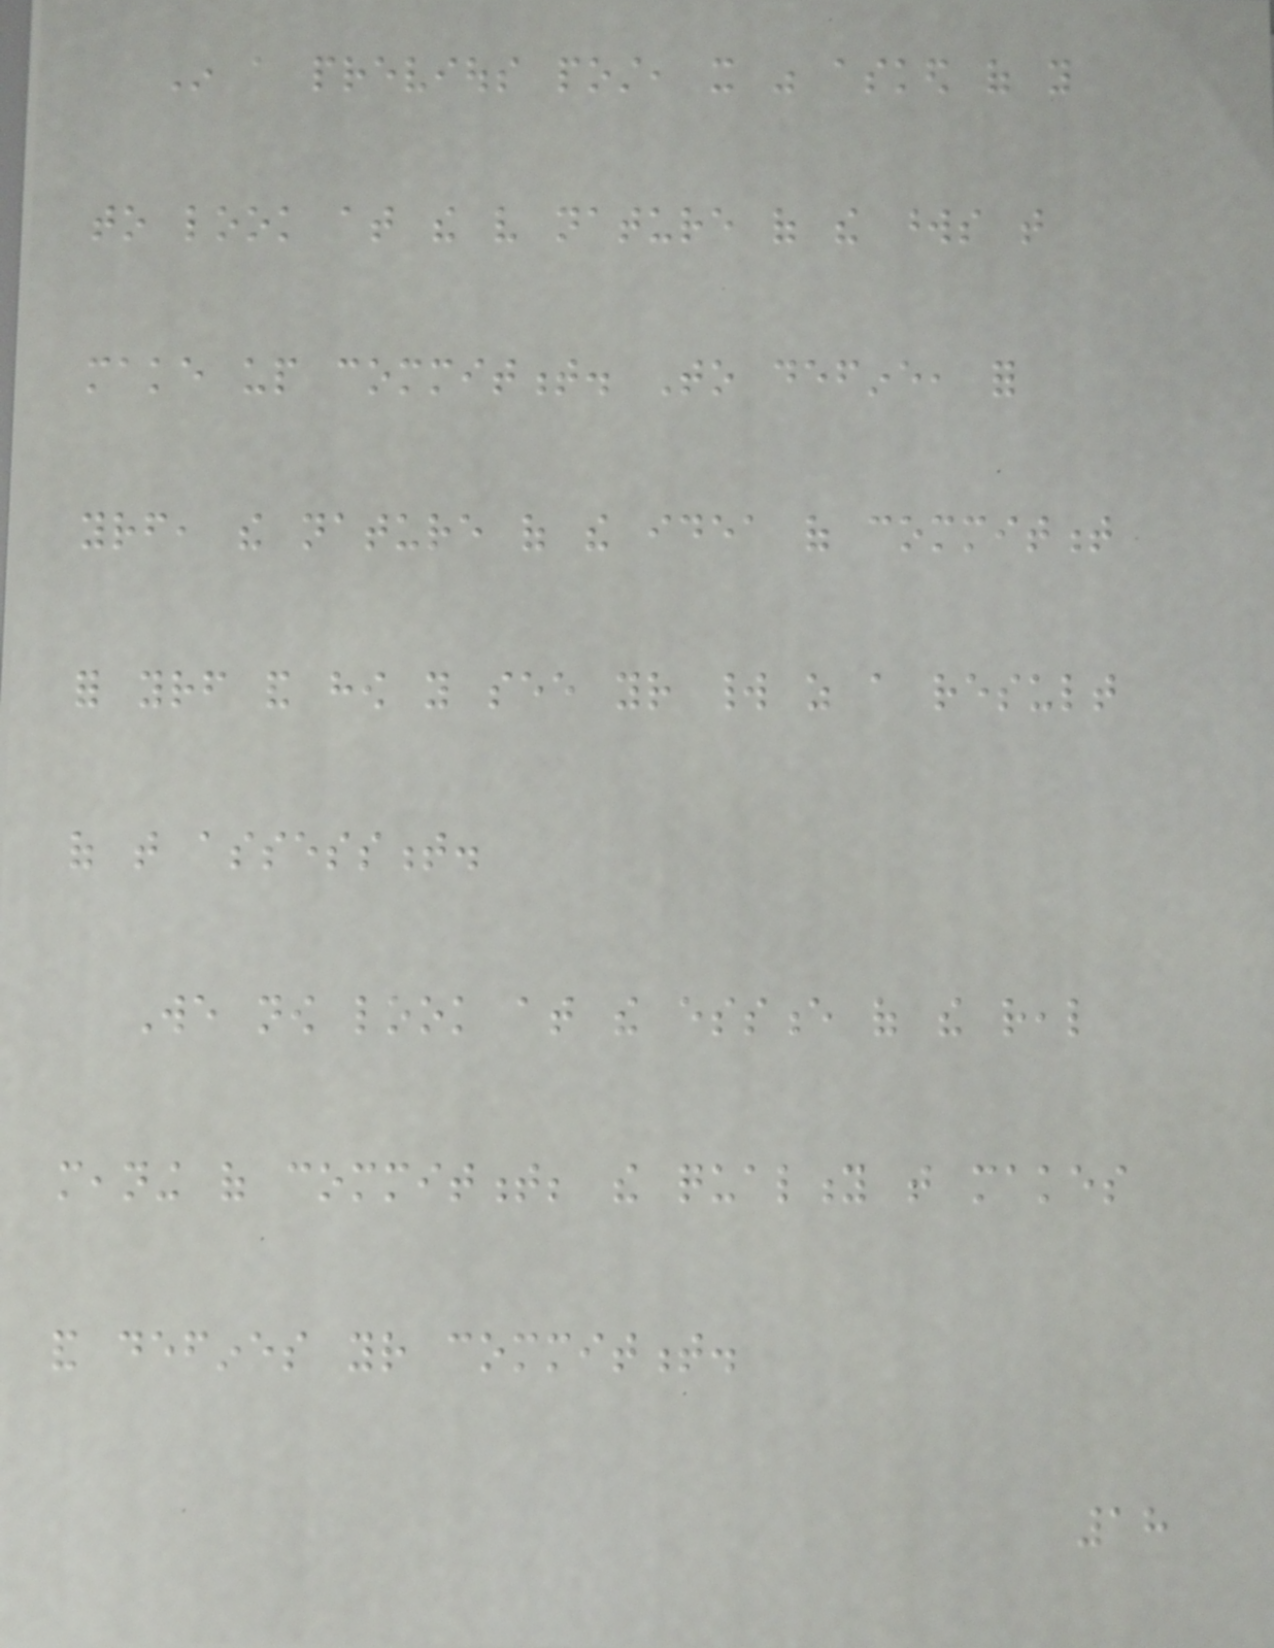In a previous post, it was asked of you
to look at the very nature of the words that
make up commitment. To define, for
yourself, the nature of the idea of commitment
for yourself and how you see your world as a result
of that assessment.
We now look at the essence of the real
meaning of commitment; the quality that makes
and defines your commitment.
18
